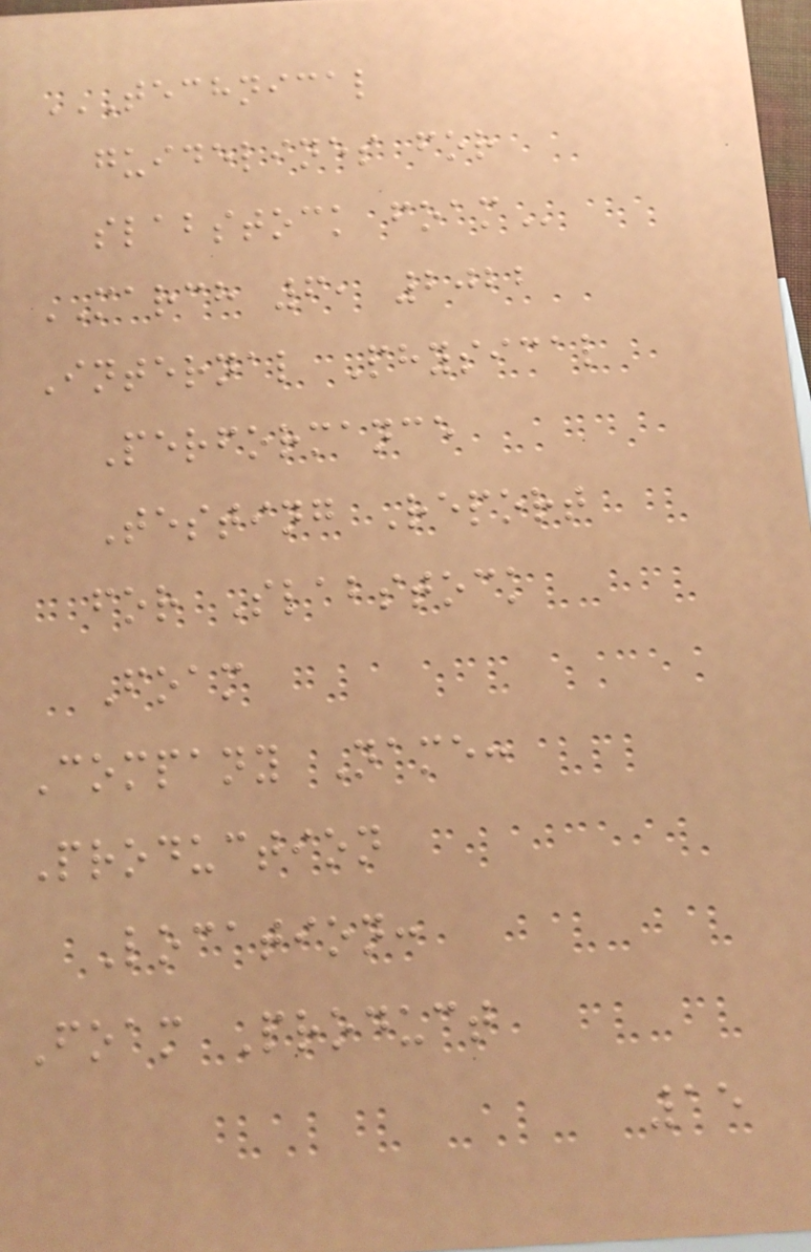TECHNICAL
GUIDELINES FOR
SLABSTOCK FOAM
MARCH 6, 2022
Internal Physical
Performance
Testing Report
for Slabstock
Foam
Company Name:
Production
Location:
Foam Product
15
